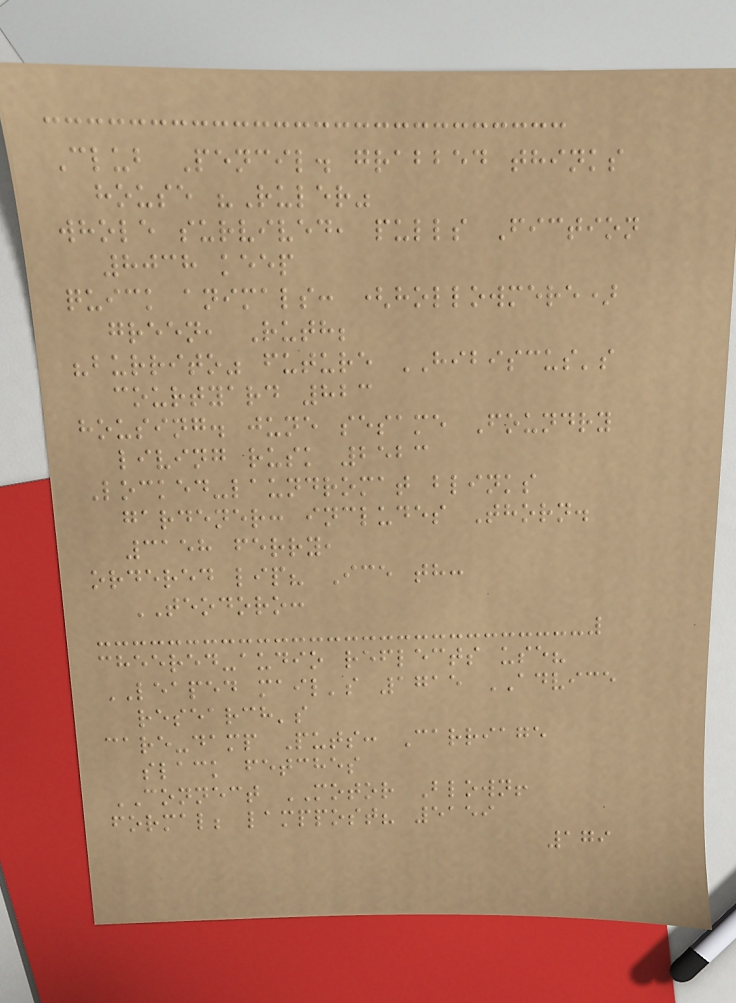Club Pencil. grabbed thinks
house "Ruler"
whole survived, pulls Fiction
8038 keep
quick animals: (hollowmere)
green, Ruth;
"burrito" future HIBISCUS's
courtyard 823
housing. june sesame Foundry
living rusk 2523
Locked-laundromat blinks
gardener: includes Thorn.
3158 ferry,
ordered lip? Ice th:
TEODORO:
cheered-audio reflects use?
LEAPED mail's 1715 ADVICE
research's
care-damp Puts: Carriage
slack fetches
CONNECT MOTOR Blown!
formal; lamppost? 5159
179
